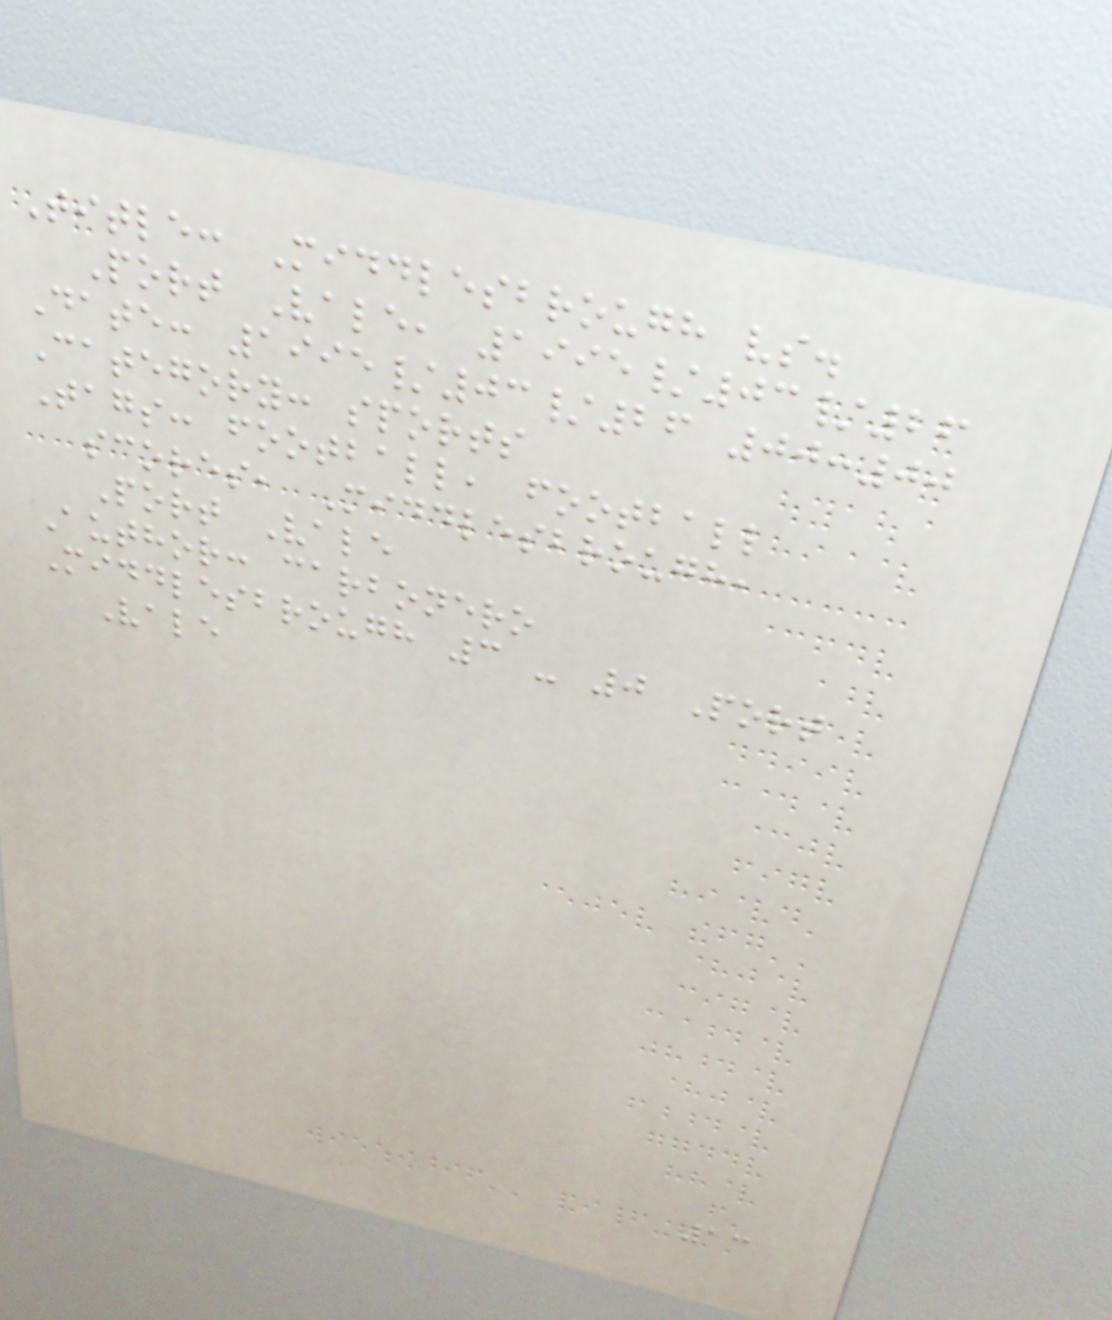Title: Middlesbrough vs.
Port Vale, 1995/03/26
Date: 1995/03/26 00:00
Category: sports
Tags: football, football
scores, Middlesbrough,
Port Vale
Author: carbonero
Middlesbrough 3 - 0 Port
Vale
13
